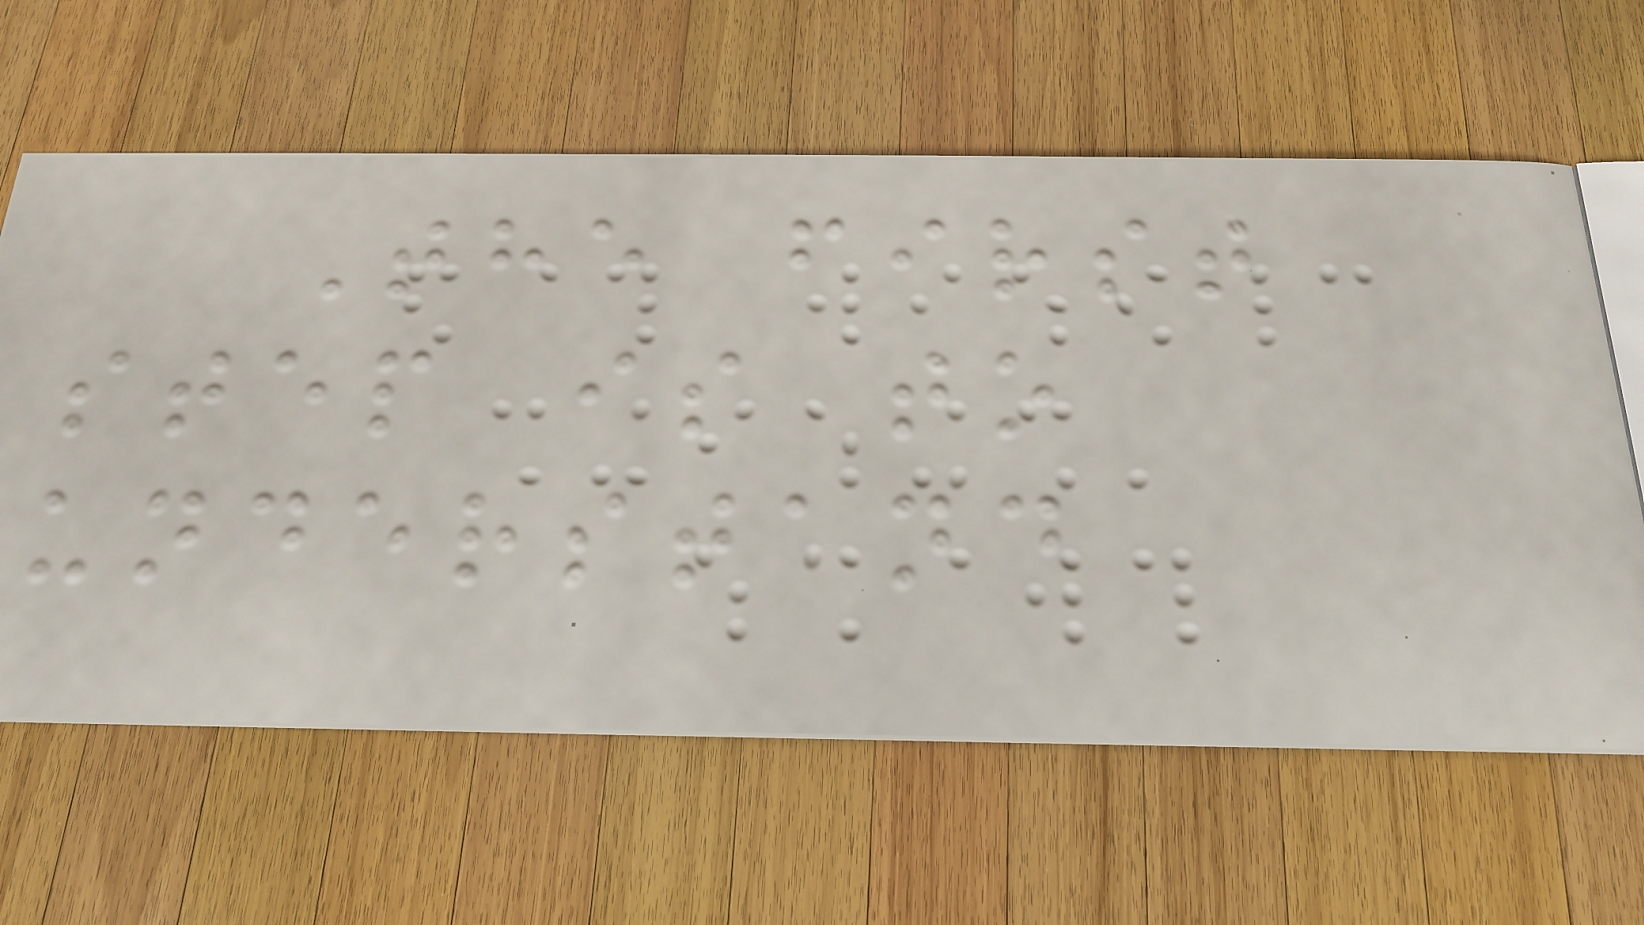The first
step is to
understand
